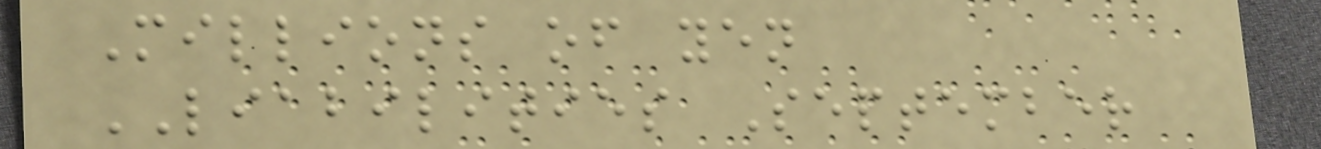Millions of yen
LIABILITIES September
